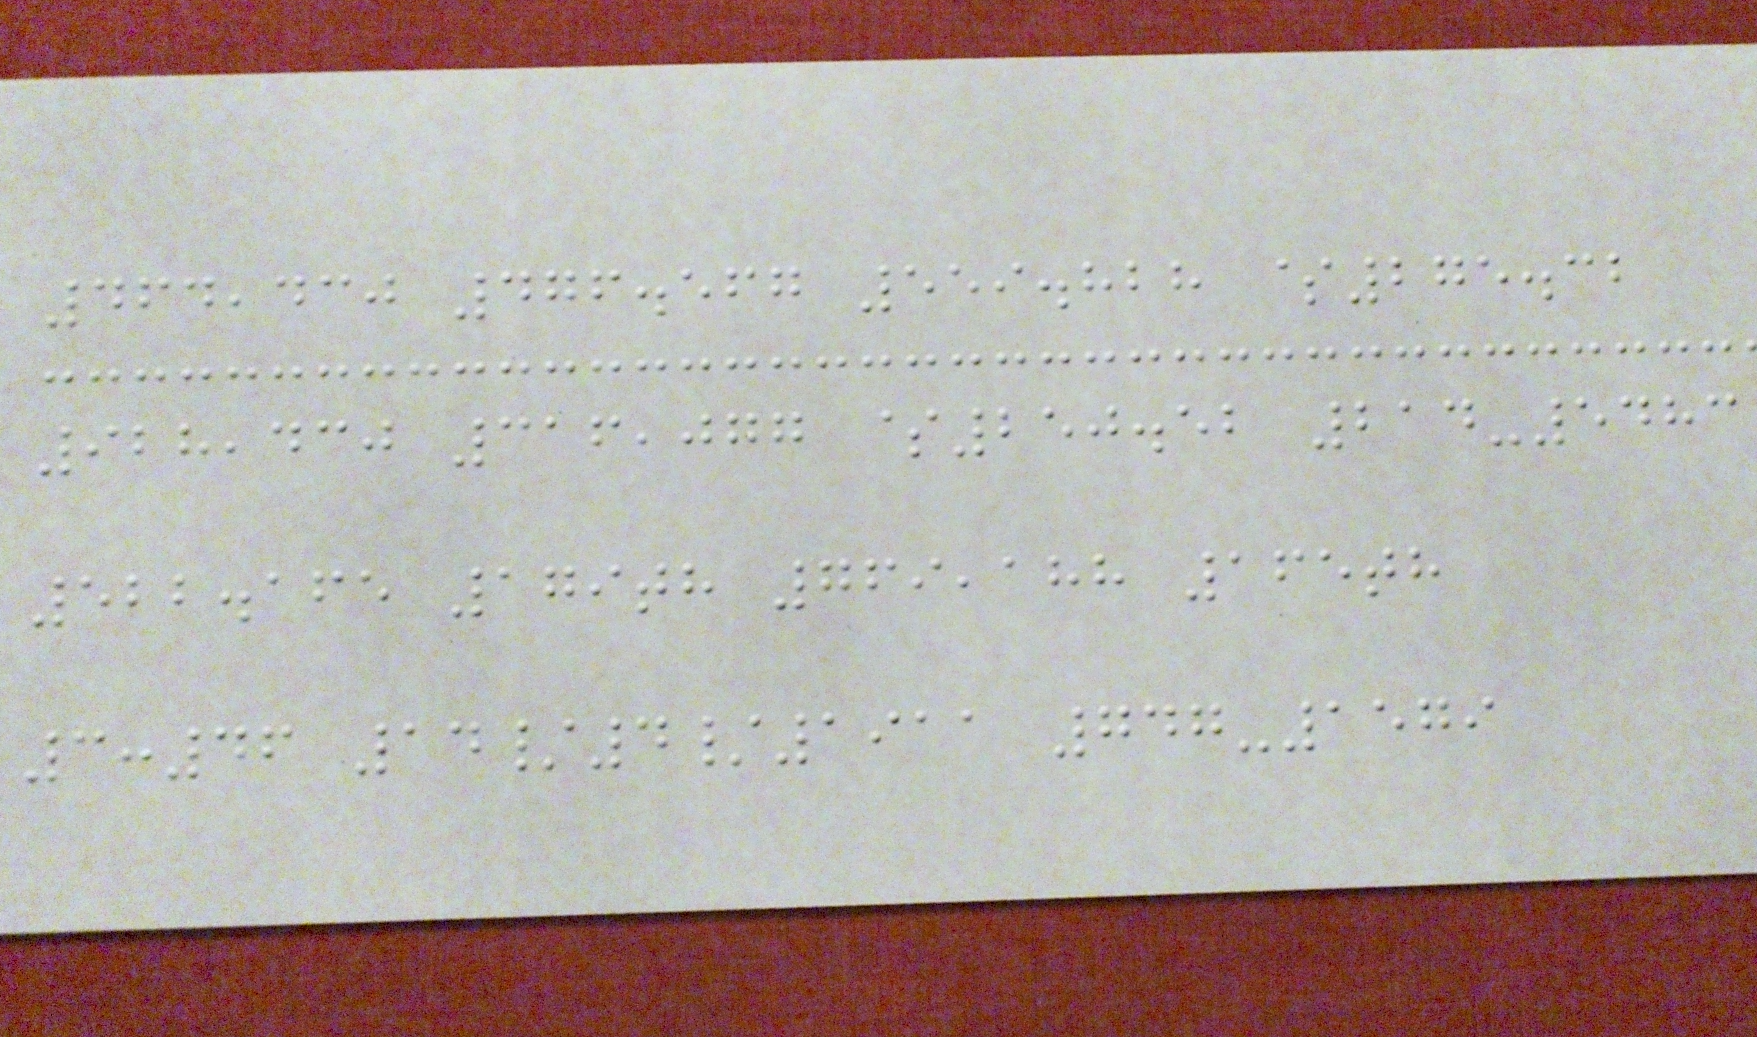464,430 476.567 559.828 $275.32
928,430 316,077 $250.52 214-5483
522.165 179th 769,188 165th
3:46 14/4/1911 747-1579
